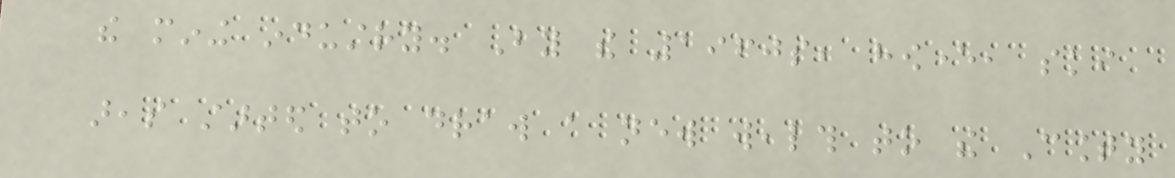the mining industry. By the 1960s, however, ski
areas started to draw a new wealth to the County
